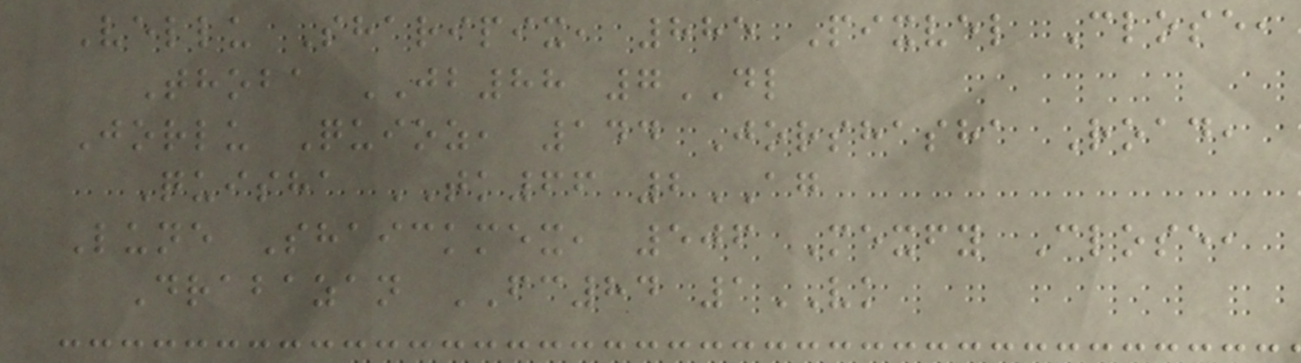Vellu Sharipix, 885 Pixvel Close,
Thoba JB88 7DL
Jorlu Quioz, 144 Jorshasha Road,
Quisha TK66 2AG
Lune Shaickmex, 506 Mexfy Close,
Drabazan FC84 1VK
